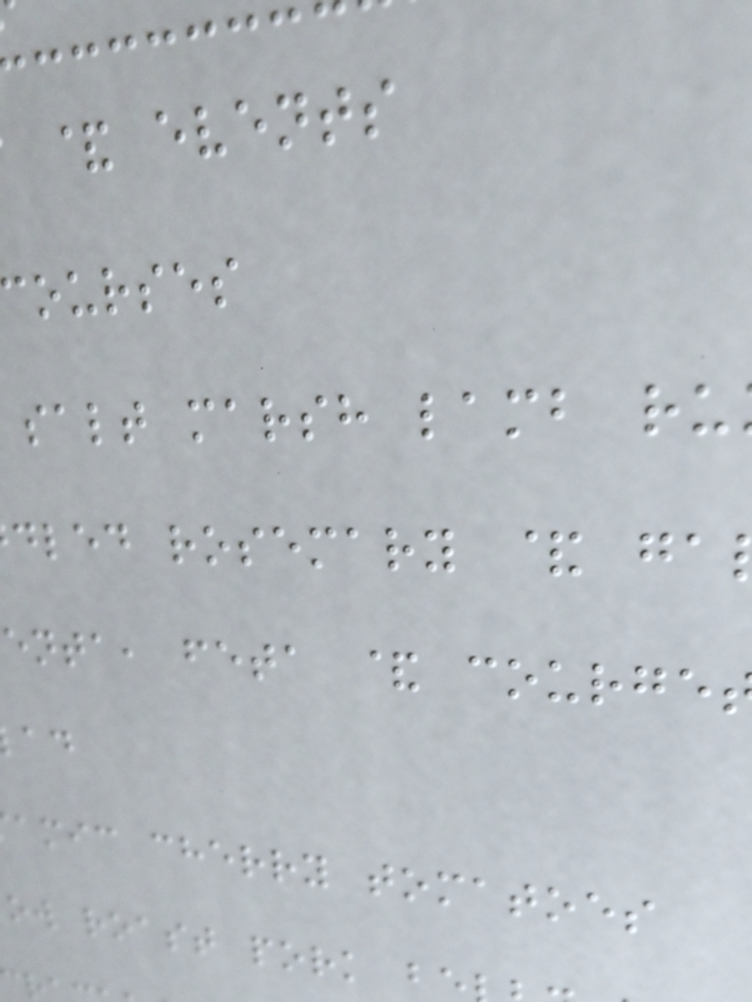& events
courses
salt marsh lamb ru
dled rosemary & ga
enta, feta & courge
amic cherry tomatoes
ow roast pork b
